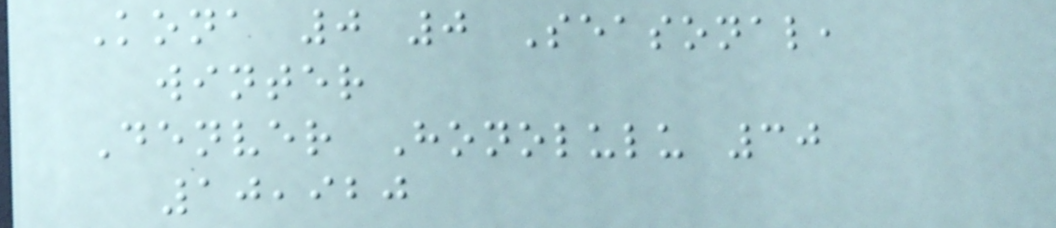Kona 0 0 Seasonal,
winter
Denver Honolulu 30
10,920
